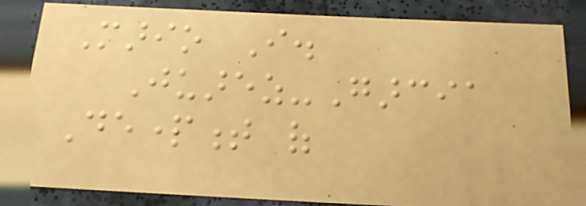Mario I.
Juarez-Garcia
Department of
